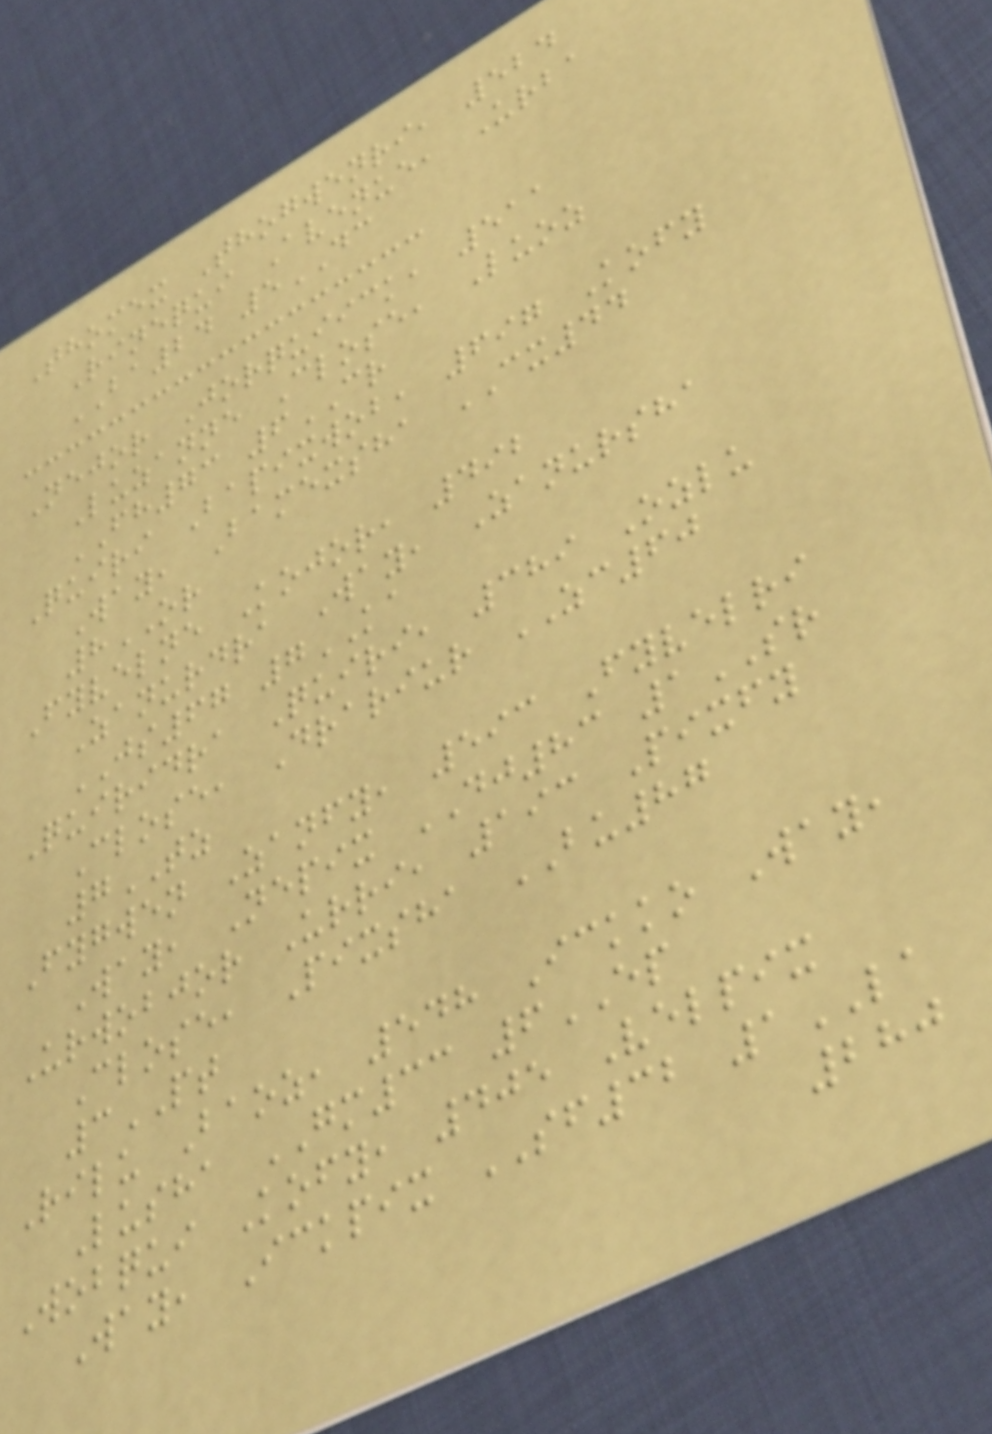Thomex Thogwenri, 524
Rinequi Avenue, Urba
BA24 5DC
Nejor Jorquiick, 511
Luzanne Close, Luoz
FH73 6CR
Quiri Bapixwob, 697 Kofy
Way, Bamexsha CX44
8OR
Fyvelne Kojor, 492
Zanurdra Way, Zanursha
JS67 7KA
Quiridra Quiri, 389 Ozlu
Close, Drariur ZC60
7TZ
Fygwen Zanfy, 593 Fyvelri
Way, Nepix DJ83 1SR
Urwobjor Urri, 193 Pixfy
Close, Pixsha BU87
3PT
Rilu Baoz, 548 Ickko Way,
Lusha GM33 6EP
Wobqui Kofy, 405 Velpix
Way, Ickpix SF32 1LA
280
